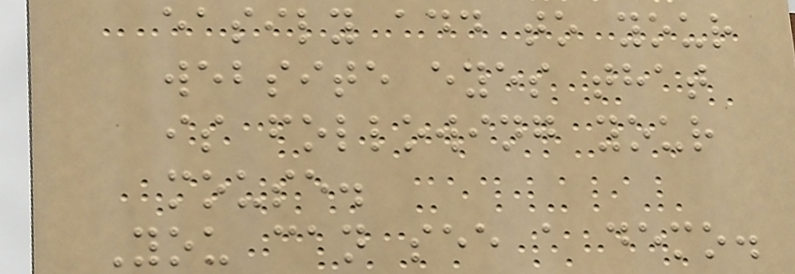easily add to your
website eyes that
is following your
mouse.
You can see a demo.
